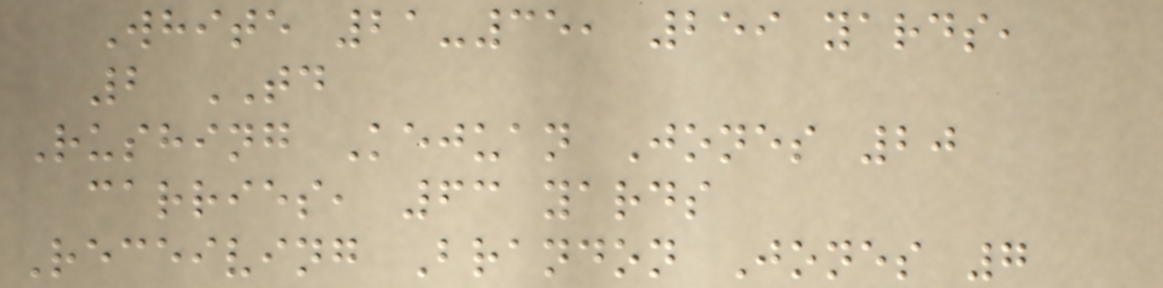White 21-35, 259 yards,
2 TD
Rushing Kejuan Jones 20
carries, 63 yards
Receiving Brandon Jones 7
